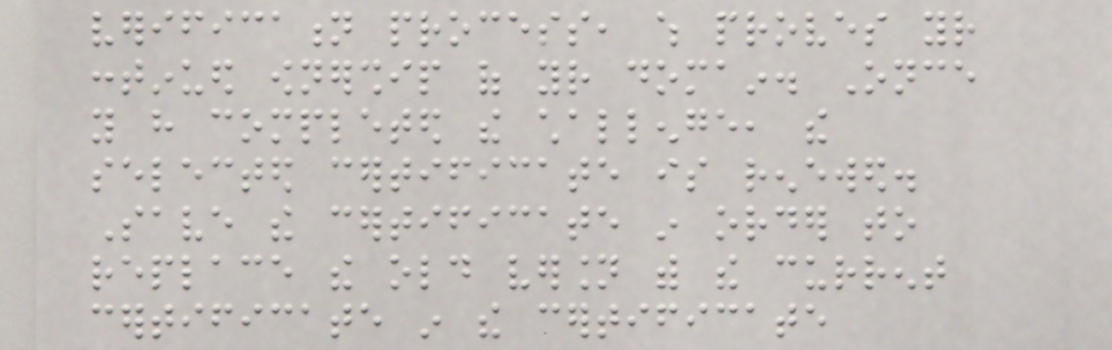verification process, which proves your
continued ownership of your domain. Once
you have completed the challenge, the
selected certificate is renewed.
Save the certificate in order to
replace the old version with the current
certificate in the certificate
